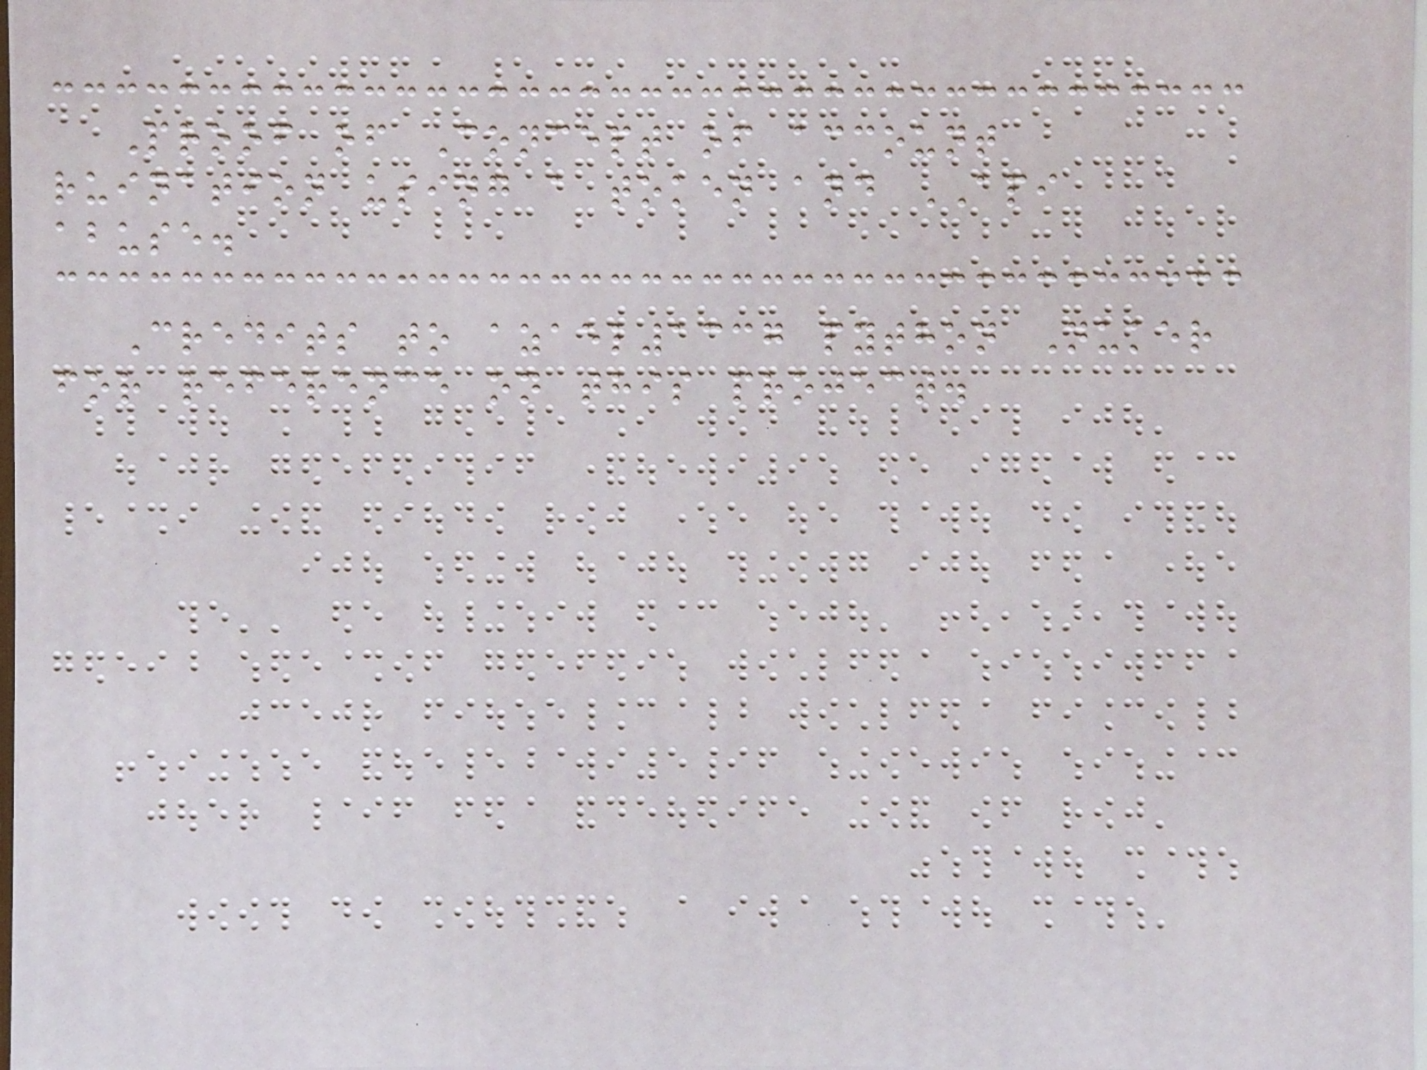Proof of Concept of account
ruination using a token and API
abuse.
Credits to azael1337 python Nuker
for reference on this project.
